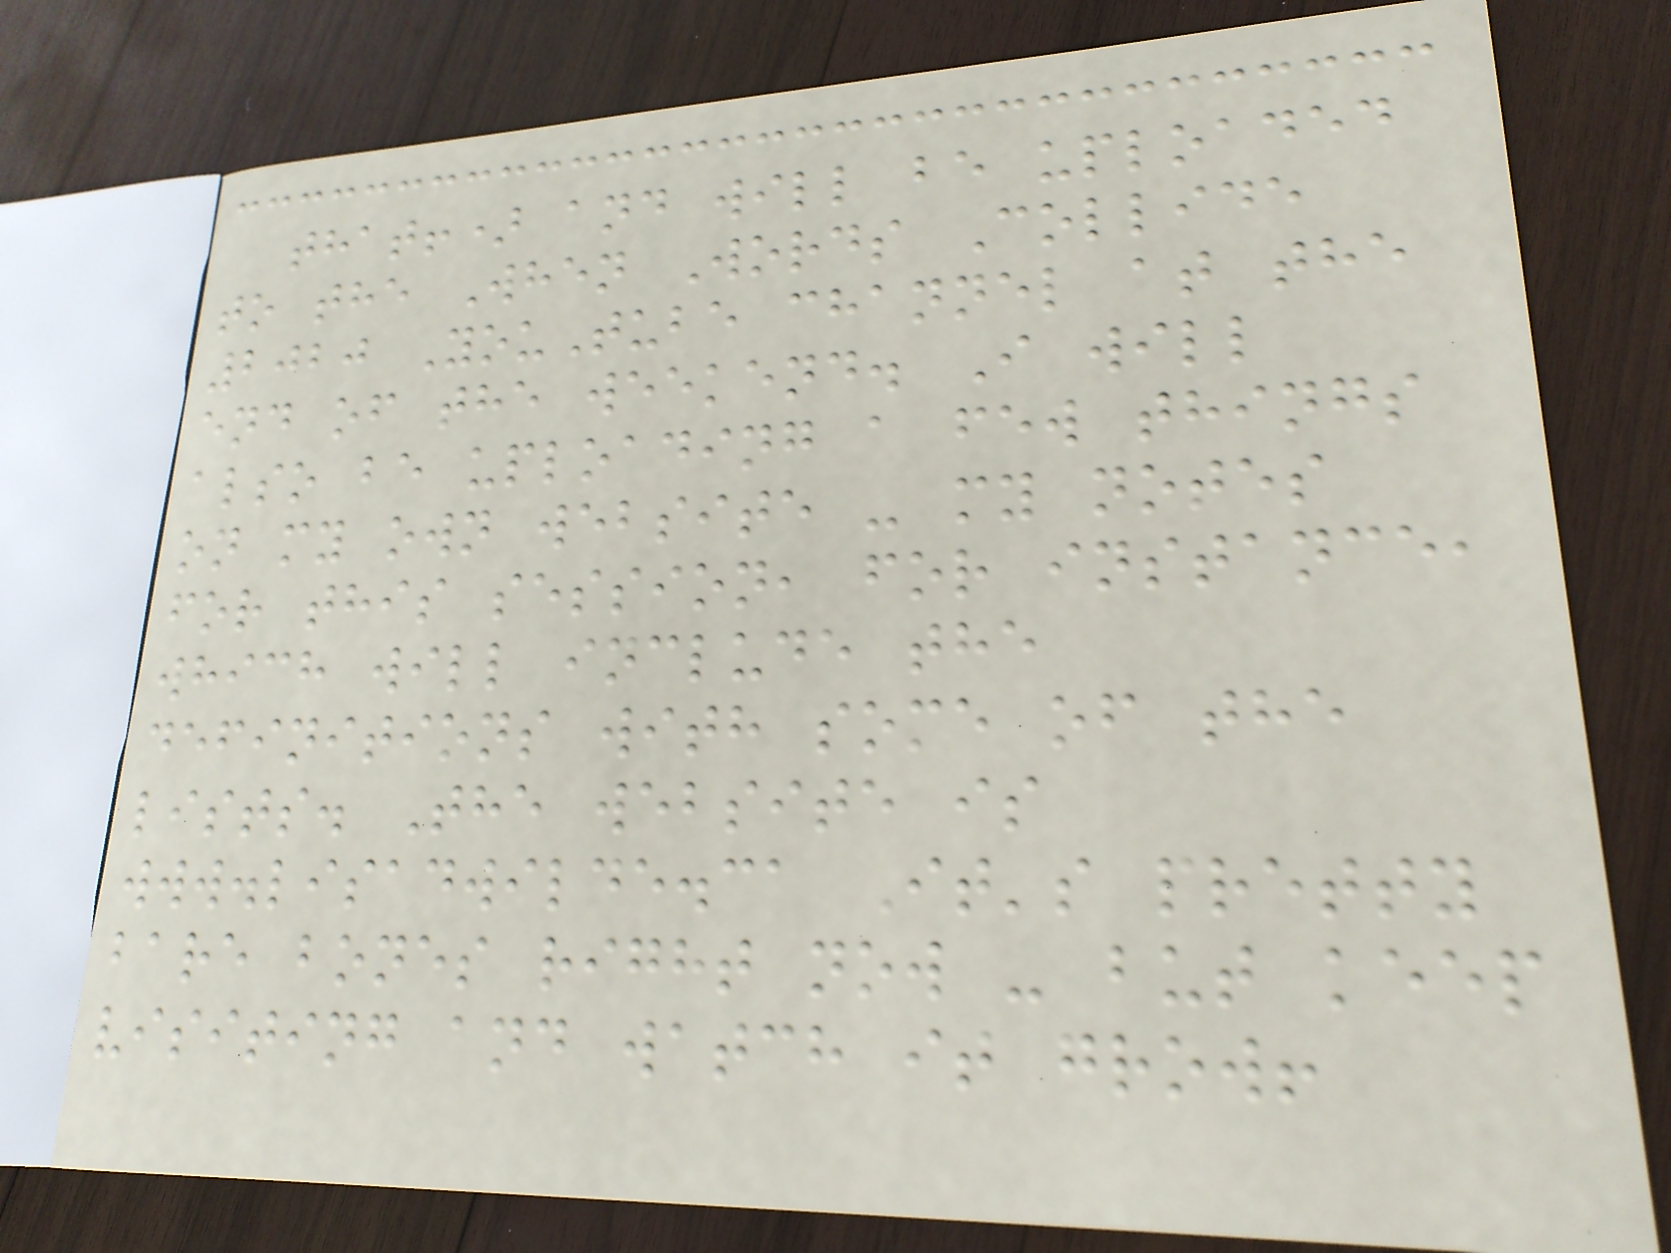that!) and will be uploaded
to the When Words Collide
2020 YouTube channel at the
end of the weekend. I will
also be uploading a few things
on my own website - my notes
for this session, for instance,
which will include the
definitions with some of the
lists. The website is
www.lisadwilde.ca It's pretty
bare bones right now - but keep
visiting and watch it grow!
